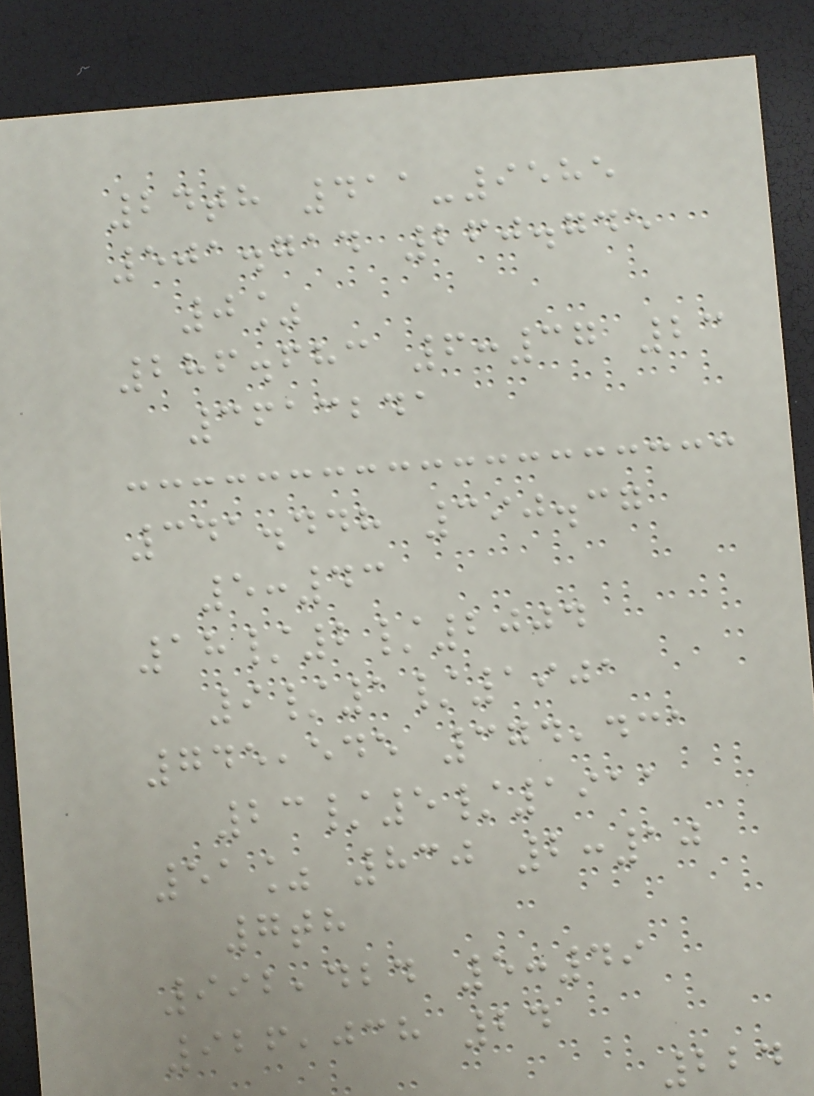24th 411-9585
501.714 260.745
0%
286.683 6:37 23
3613241
341.448 390.37
5:43
18/2/2004
9/1/1901
745,545 374,431
23/5/1911
51% 830 2:10
7th
992,424 5:49
926,038 24
224
